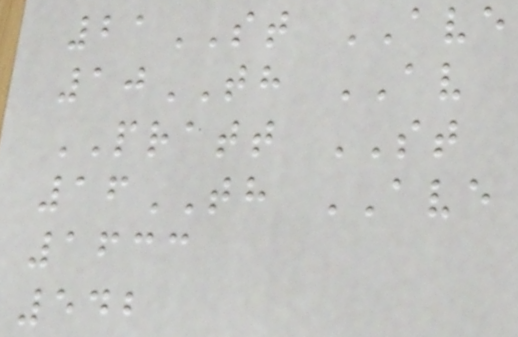21ST AVE
10TH AV
PRATT ST
16TH AVE
1633
542
